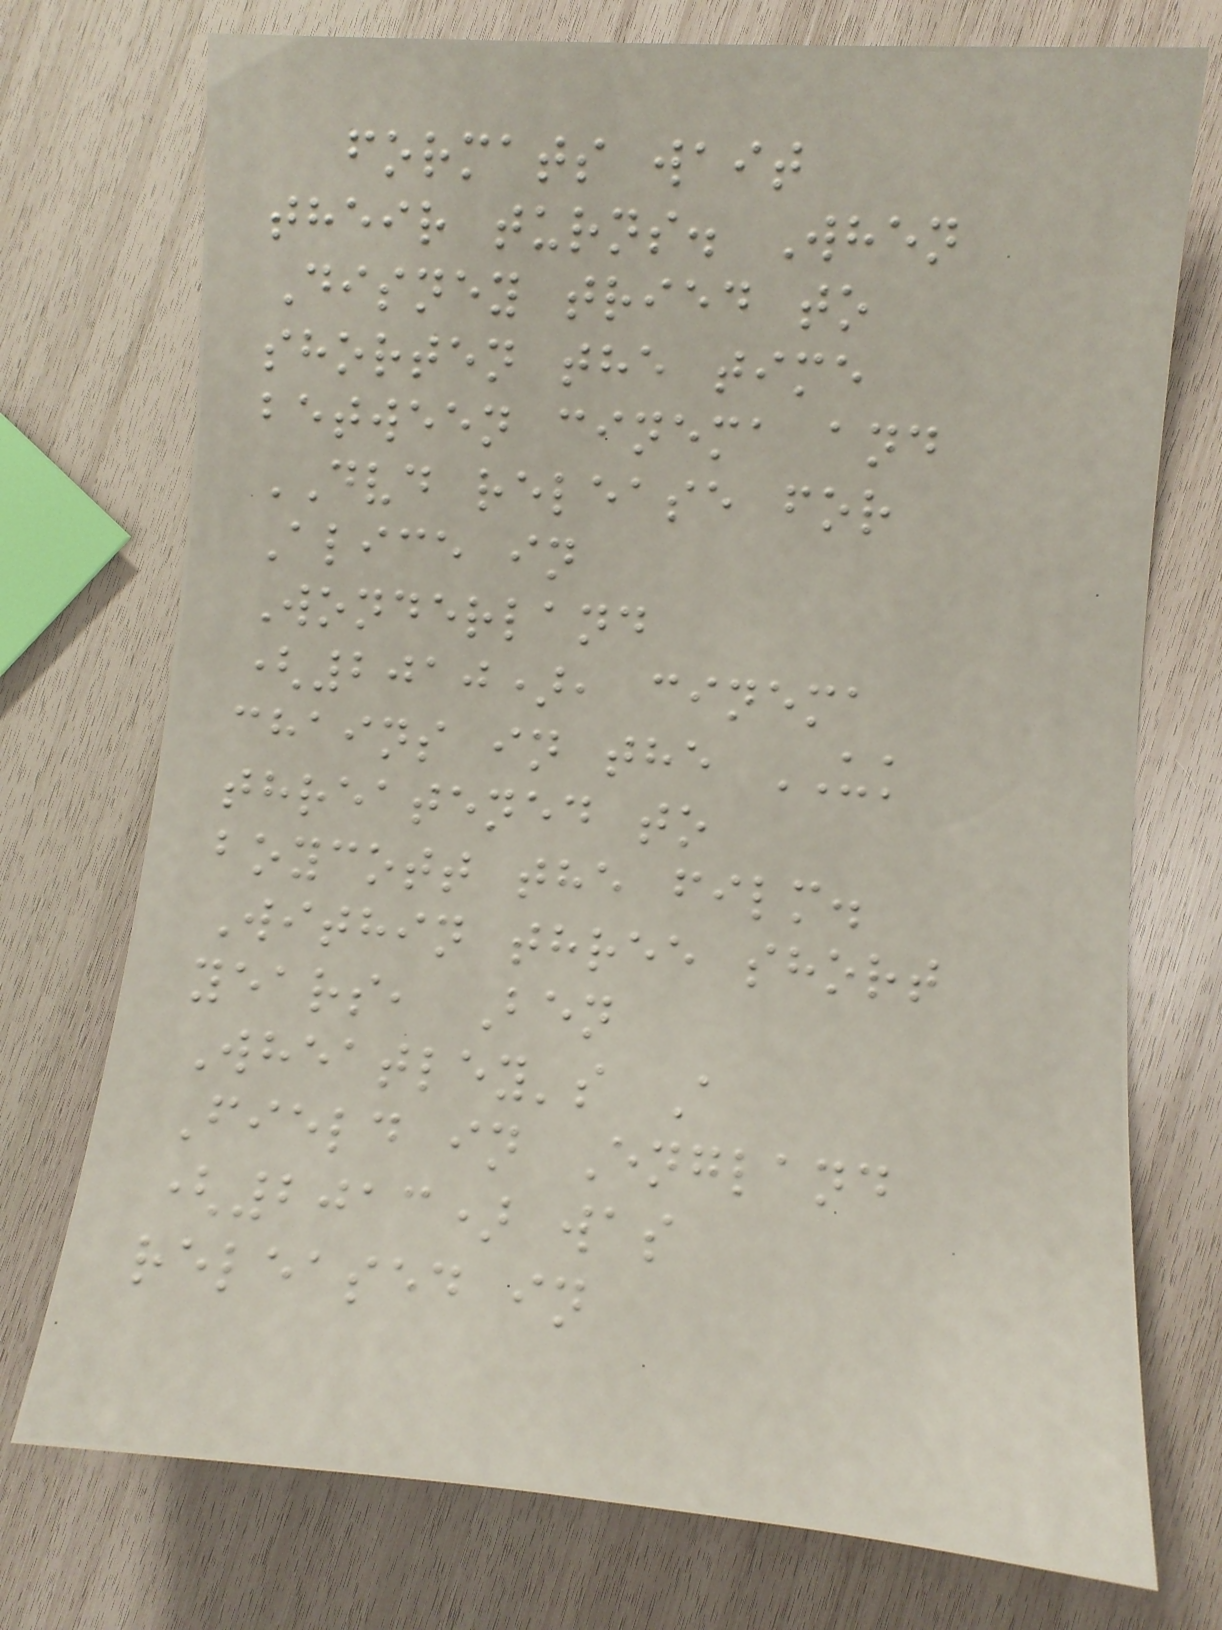formats wait
their turns. When
Disney tried to
shorten the time
between cinema and
DVD release for
Alice in
Wonderland
(2010), cinema
chains in the UK
threatened to
boycott the film.
Within three short
years, Ben
Wheatley's A
Field in England
(2013) was
released in
